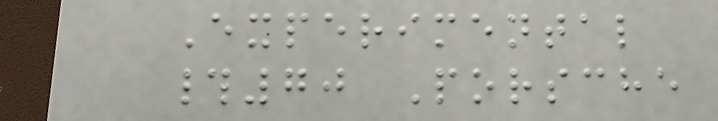Experimental
#70 Porsche
